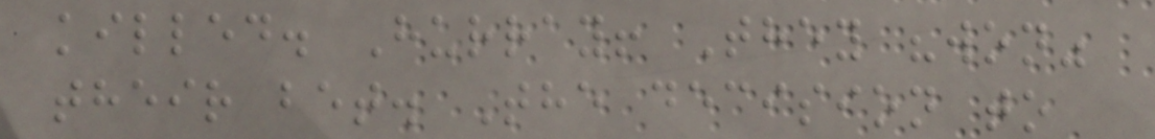killed. Hurray! They "won"
their bet. The decision to
